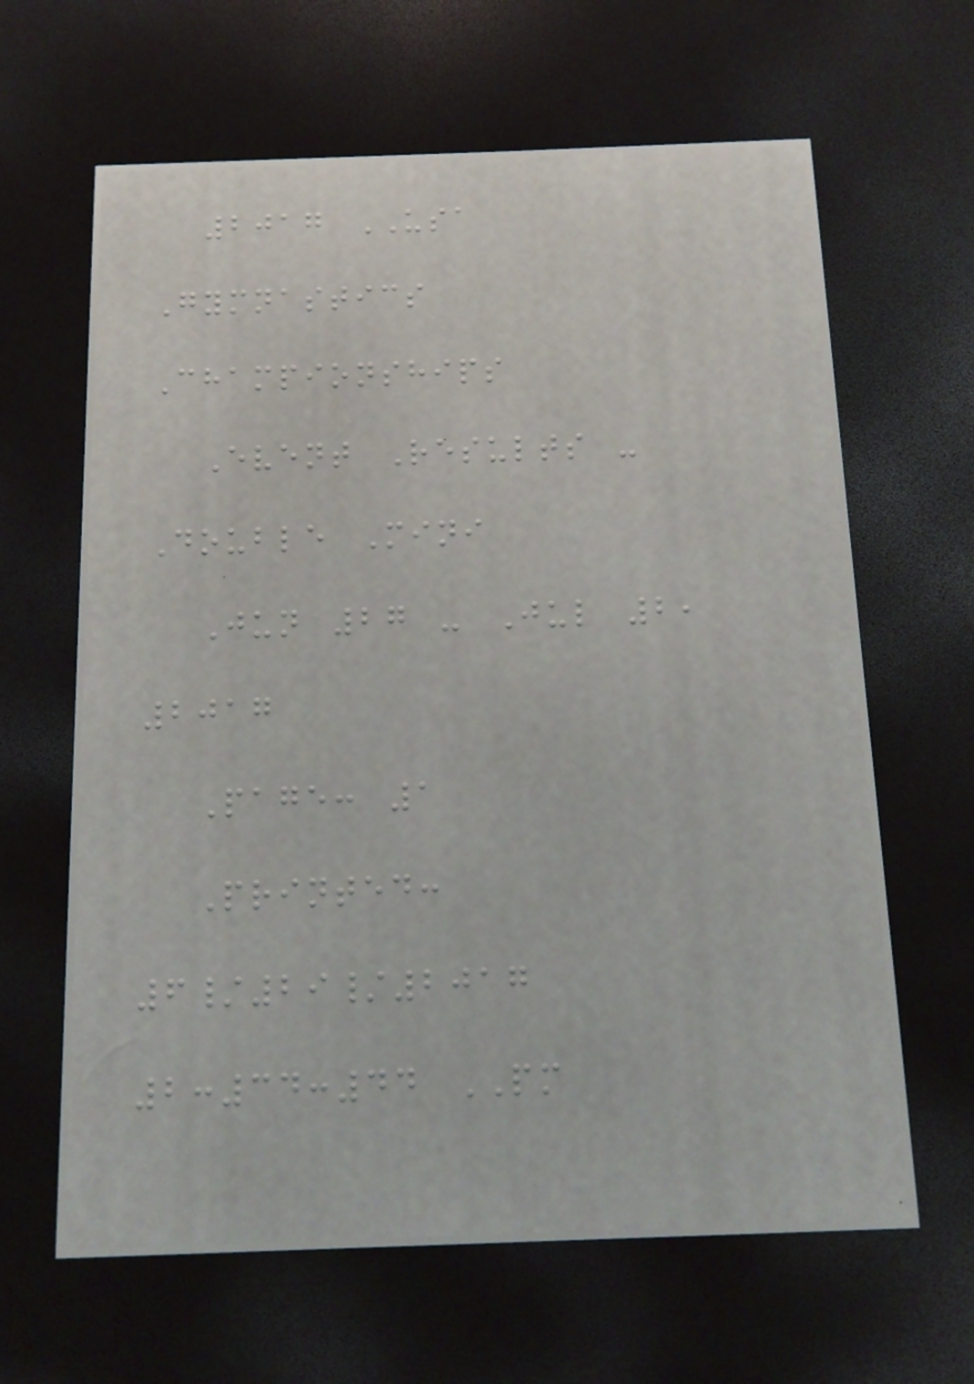2017 USA
Gymnastics
Championships
Event Results -
Double Mini
Jun 27 - Jul 2,
2017
Page: 1
Printed:
6/29/2017
2:34:44 PM
